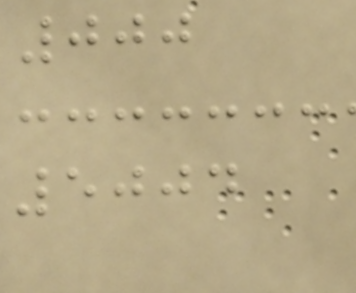000
5004
